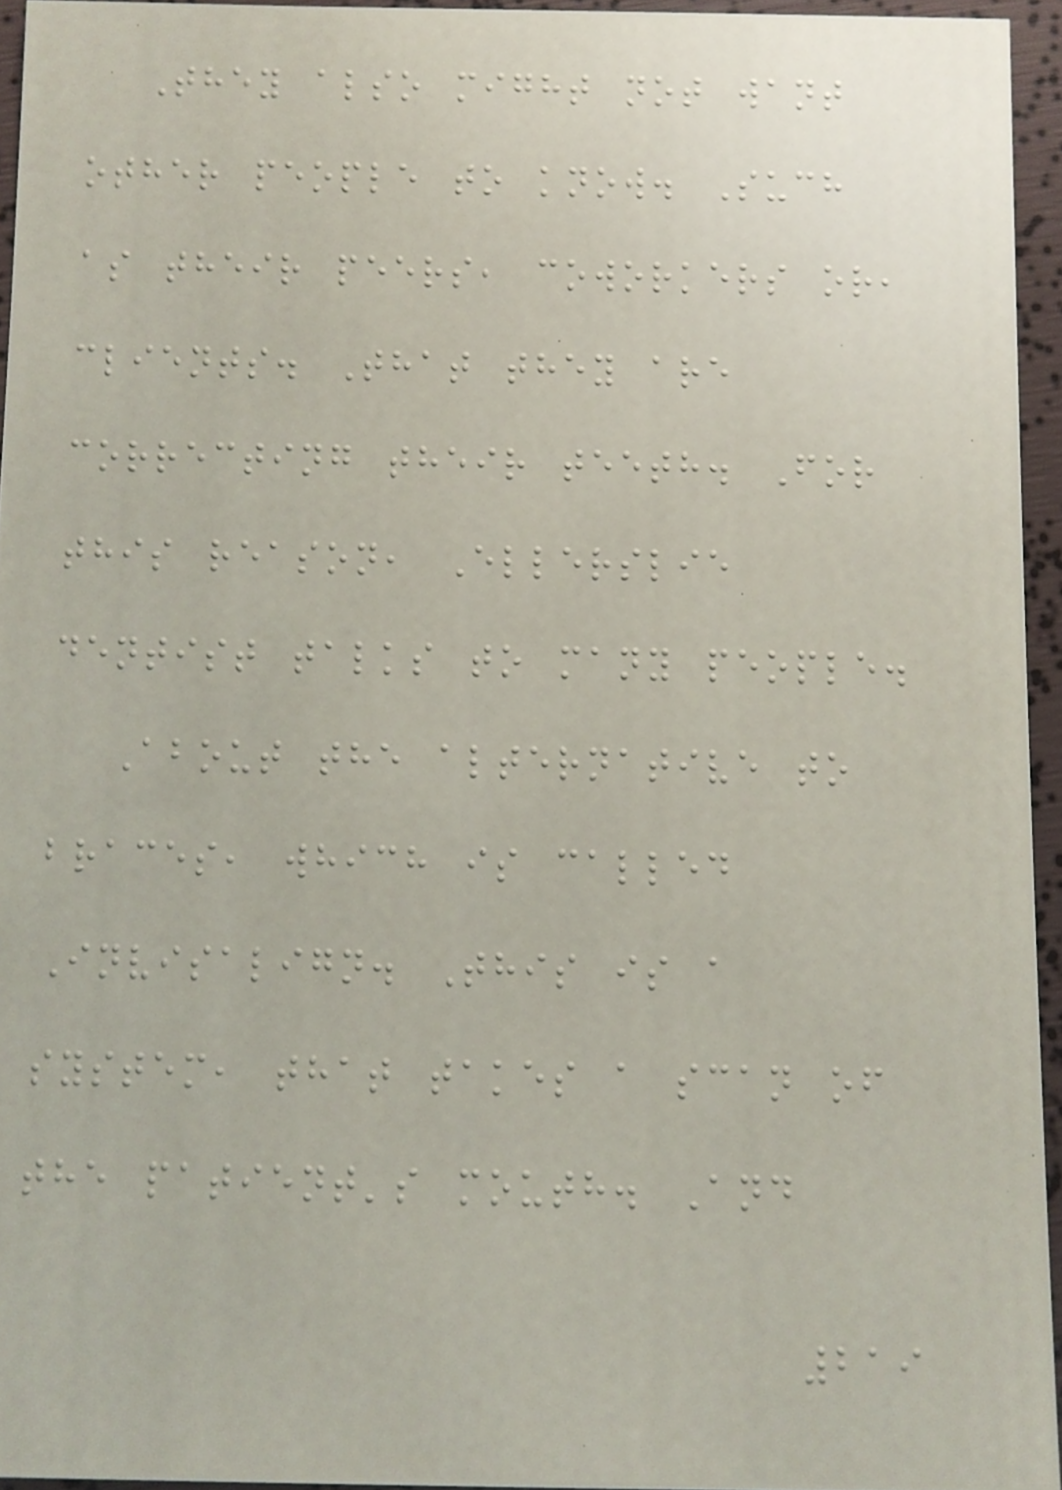They also might not want
other people to know. Such
as their peers, coworkers or,
clients. That they are
correcting their teeth. For
this reason, Ellerslie
dentist talks to many people.
About the alternative to
braces, which is called
Invisalign. This is a
system, that takes a scan of
the patient's mouth. And
219
